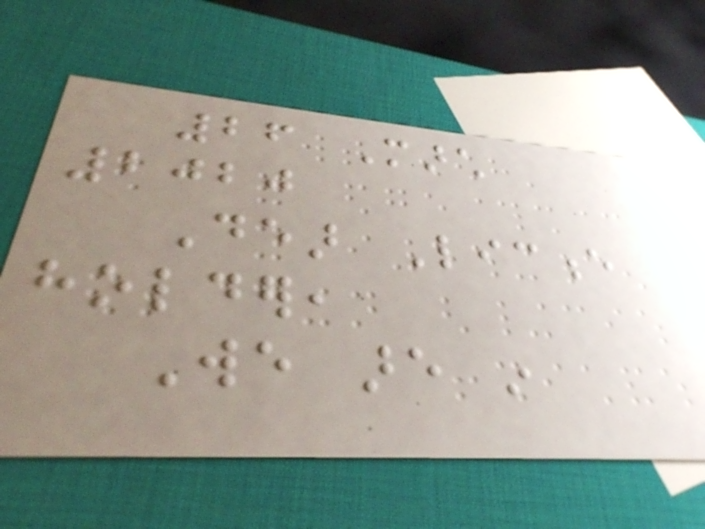26 March
2020
Dear Licence
holder,
We are in
